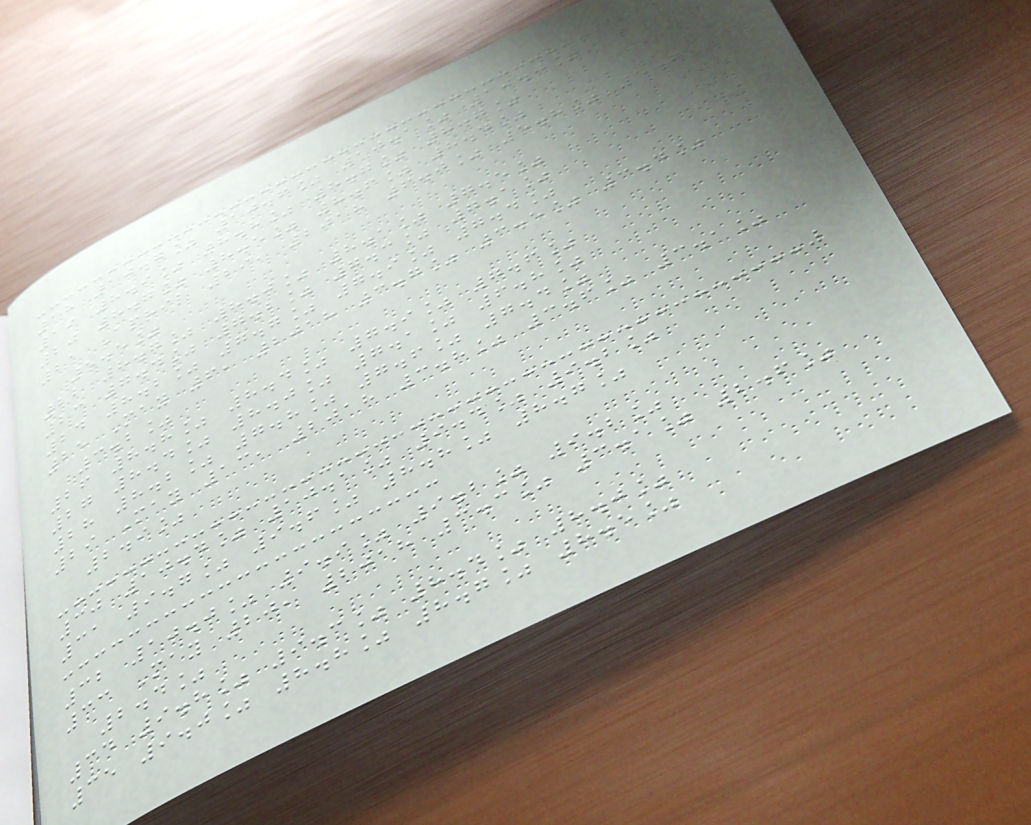18 10.7% 10.6% 10.1% 10.0%
19 8.9% 8.8% 8.7% 8.7%
20 8.7% 8.5% 8.6% 8.4%
21 April 29, 2018 6.0% 5.8% 5.7%
5.5%
22 8.7% 8.0% 8.1% 7.5%
23 7.4% 7.2% 7.3% 7.1%
24 8.2% 7.7% 7.9% 7.4%
25 May 6, 2018 3.7% 3.5% 3.4%
3.2%
26 8.8% 8.4% 7.9% 7.6%
27 8.4% 8.0% 7.1% 6.8%
28 8.2% 7.8% 7.6% 7.4%
29 May 13, 2018 3.8% 3.6% 3.1%
2.9%
30 10.4% 10.1% 9.4% 9.2%
31 9.7% 9.6% 8.8% 8.7%
32 10.0% 9.9% 9.2% 9.2%
33 May 20, 2018 3.3% 3.1% 2.6%
2.4%
34 9.8% 9.3% 8.4% 8.0%
35 9.0% 8.8% 8.7% 8.5%
